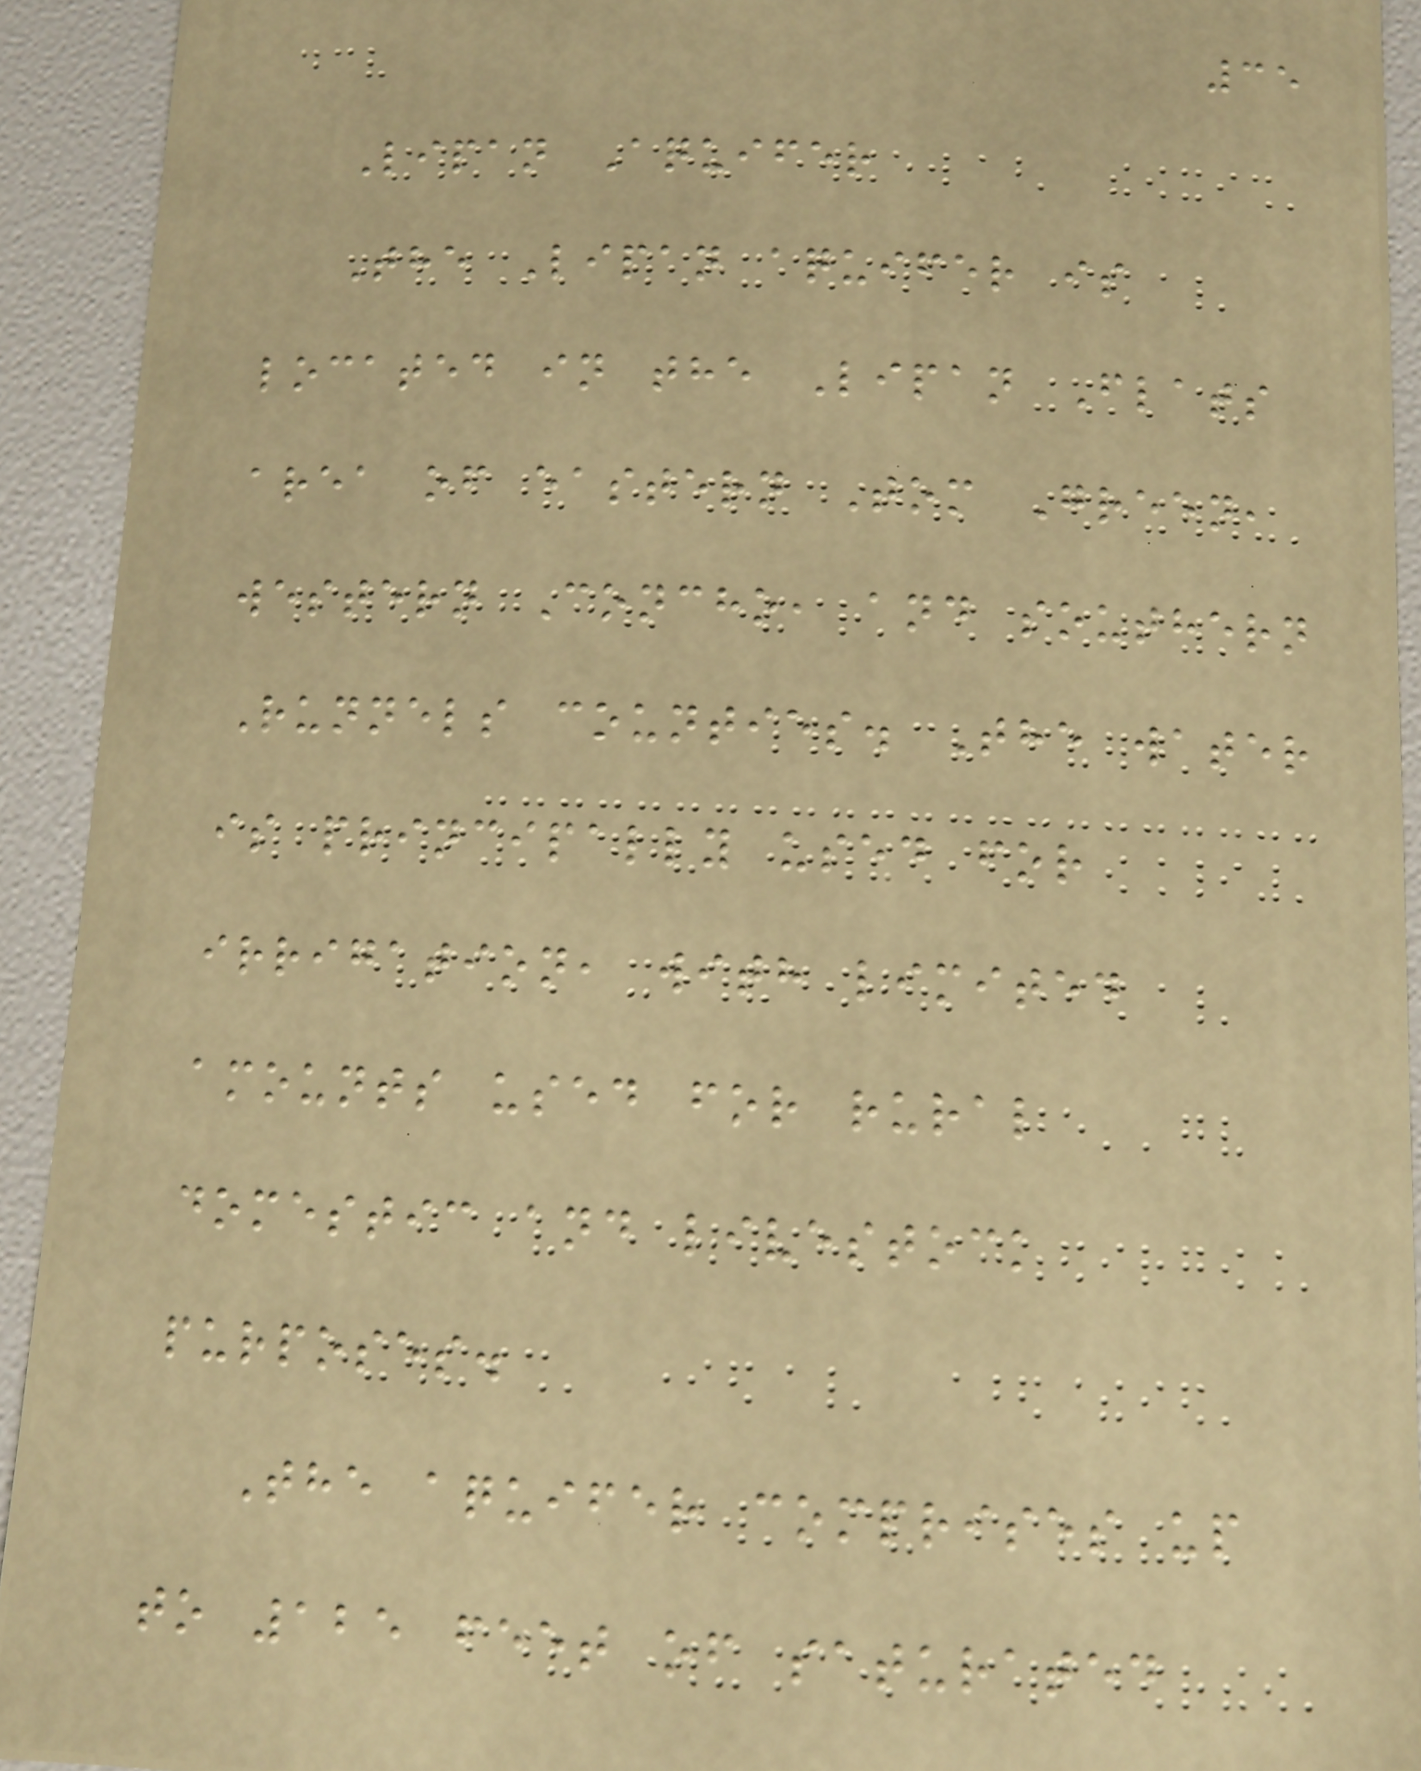35
Lipan Aquifer
The Lipan aquifer is
located in the Lipan Flats
area of eastern Tom Green,
western Concho, and southern
Runnels counties. The water
is principally used for
irrigation, with limited
amounts used for rural
domestic and livestock
purposes.
The aquifer comprises up
to 125 feet of saturated
